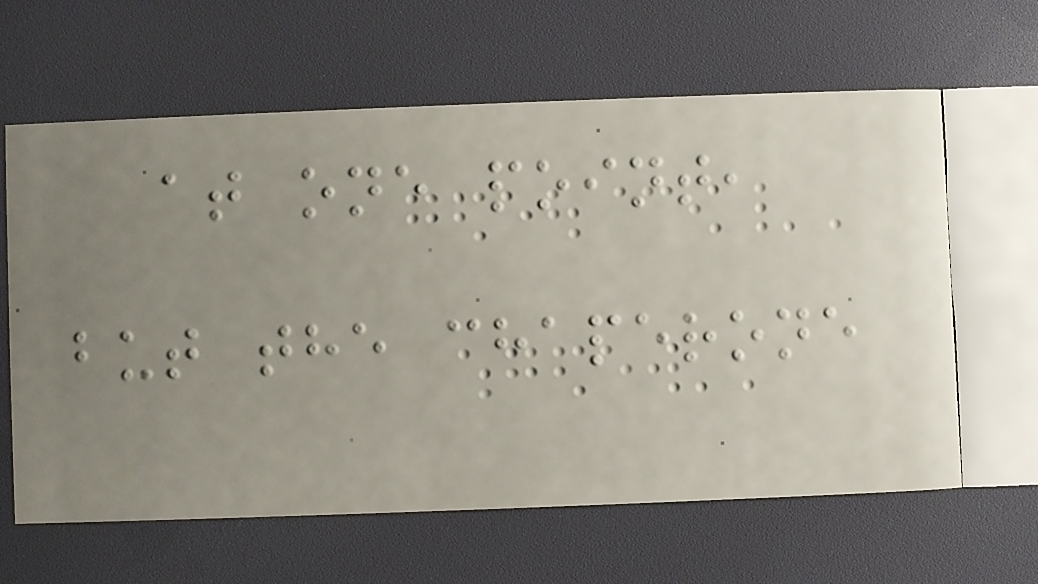at one point,
but the chaperone
